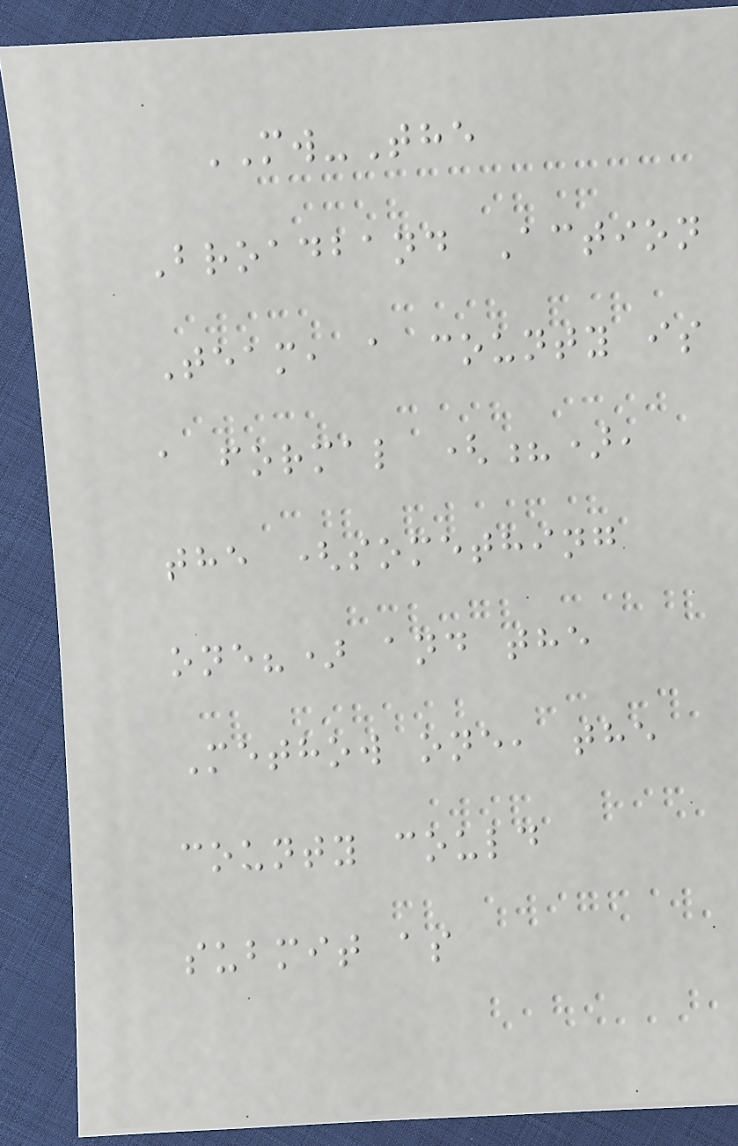MW-The
Broadband Action
Team, a county is
a formal (?),
the (something
one?) and the
Methow one, the
county could
submit as
